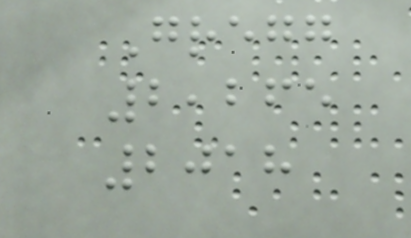Gregg
2,265
2018
